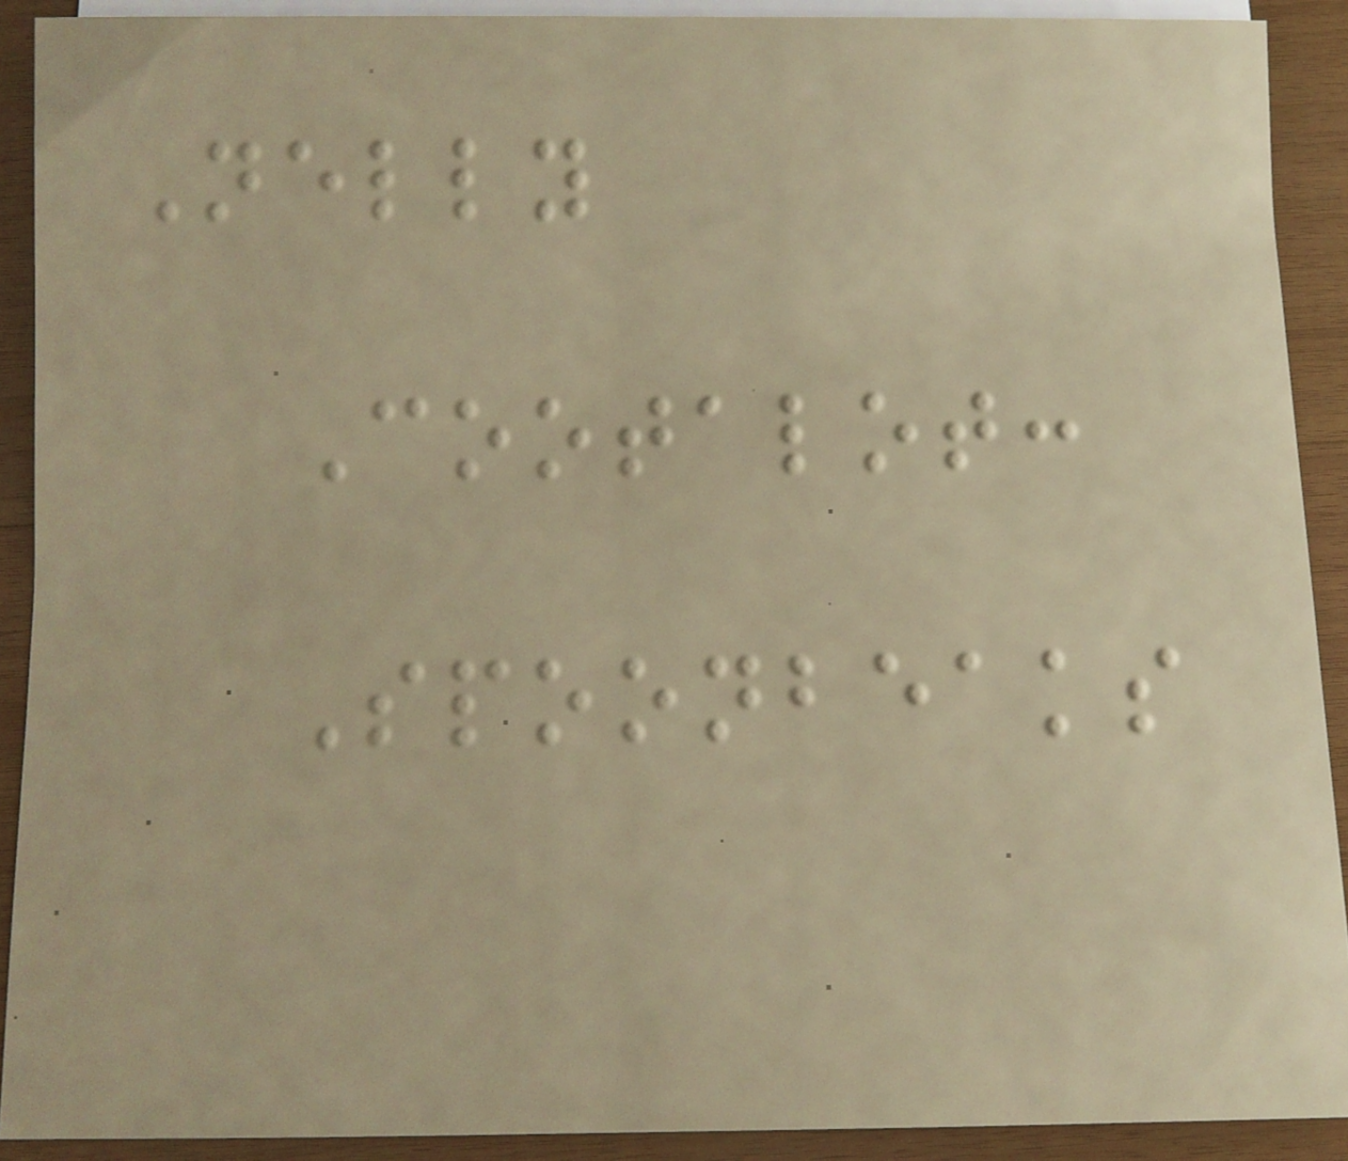Nelly
Cootalot:
Spoonbeaks
